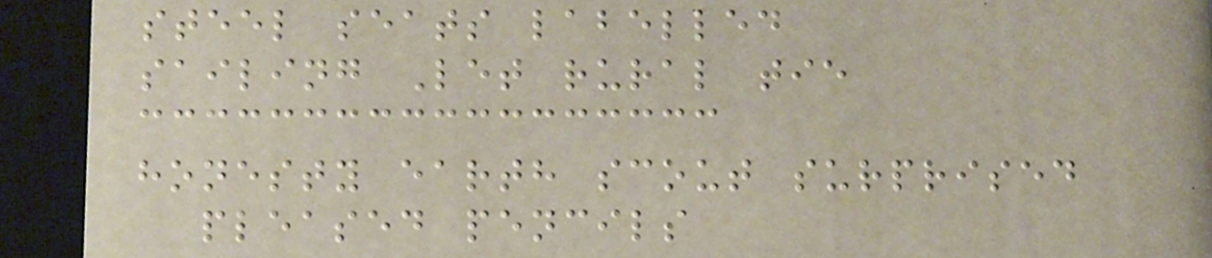steel seats labelled
sailing Let rural tie
honesty earth scout surprised
pleased pencils
